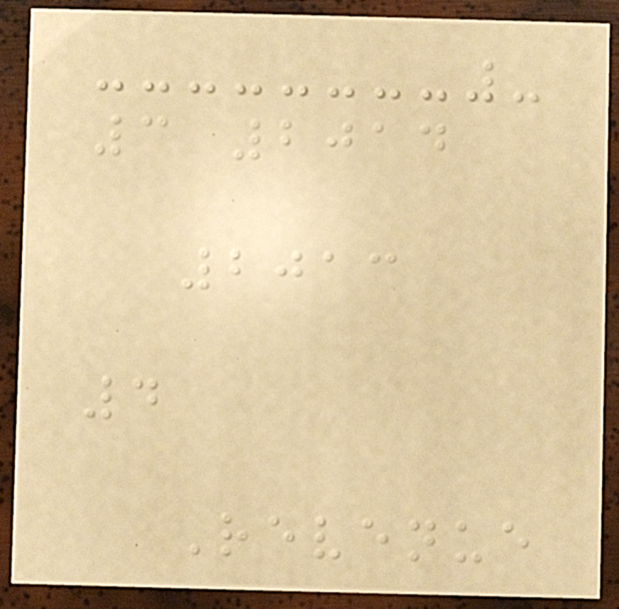3 2014
2013
4
Revenue
